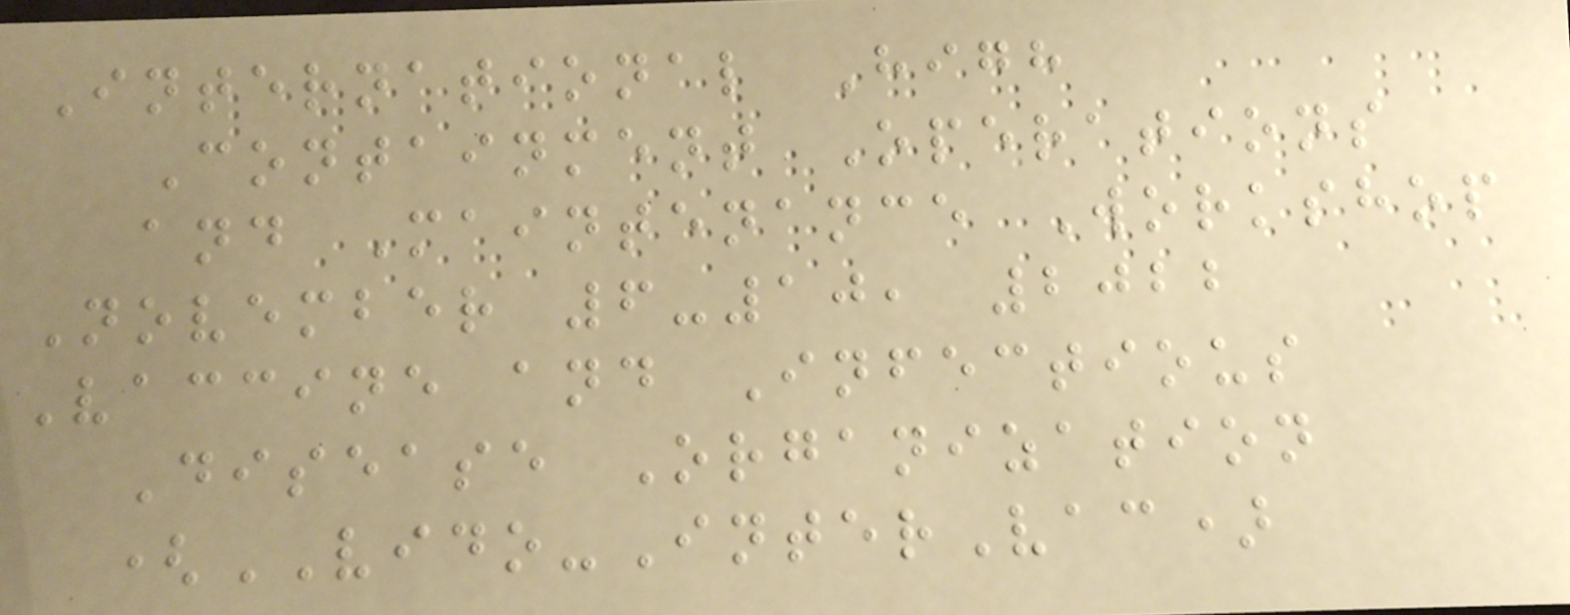International High
Containment Operations
and Maintenance Workshop
November 6-10, 2022
Vaccine and Infectious
Disease Organization
(VIDO-InterVac)
